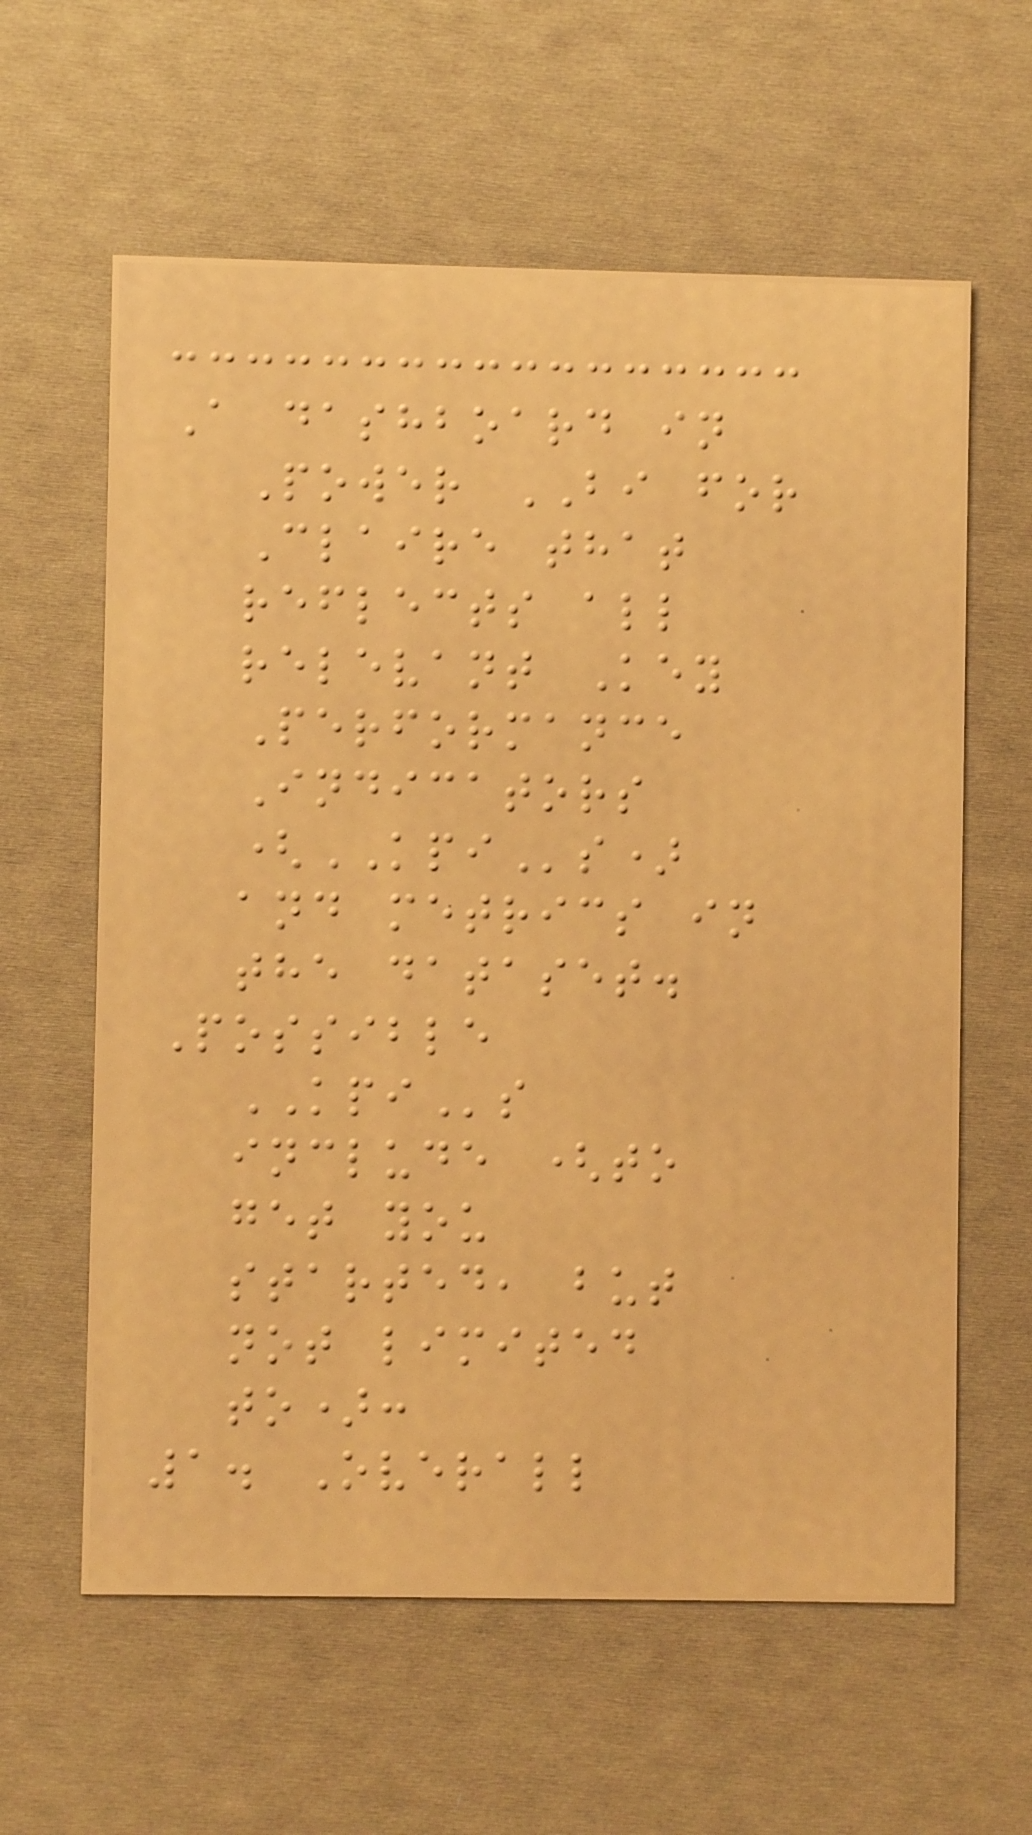A dashboard in
Power BI for
Claire that
reflects all
relevant Key
Performance
Indicators
(KPIs)
and metrics in
the dataset.
Possible
KPIs
include (to
get you
started, but
not limited
to):
1. Overall
